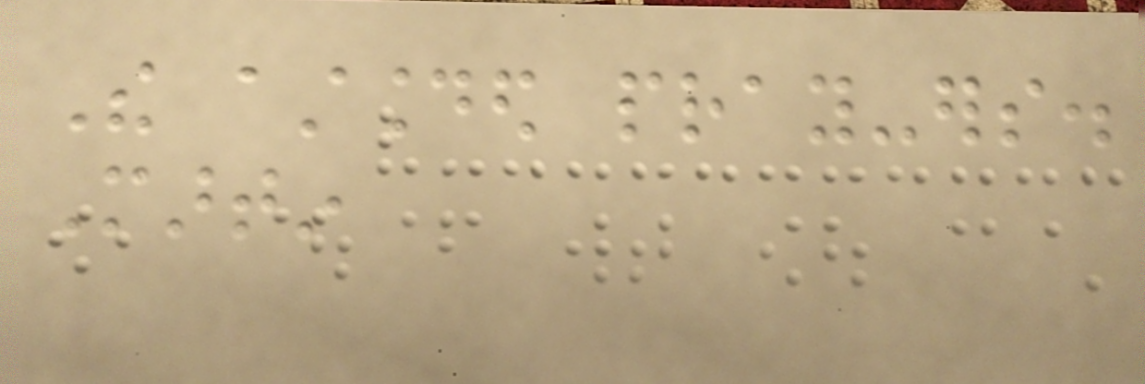The astounded pray-ers.
Martin
